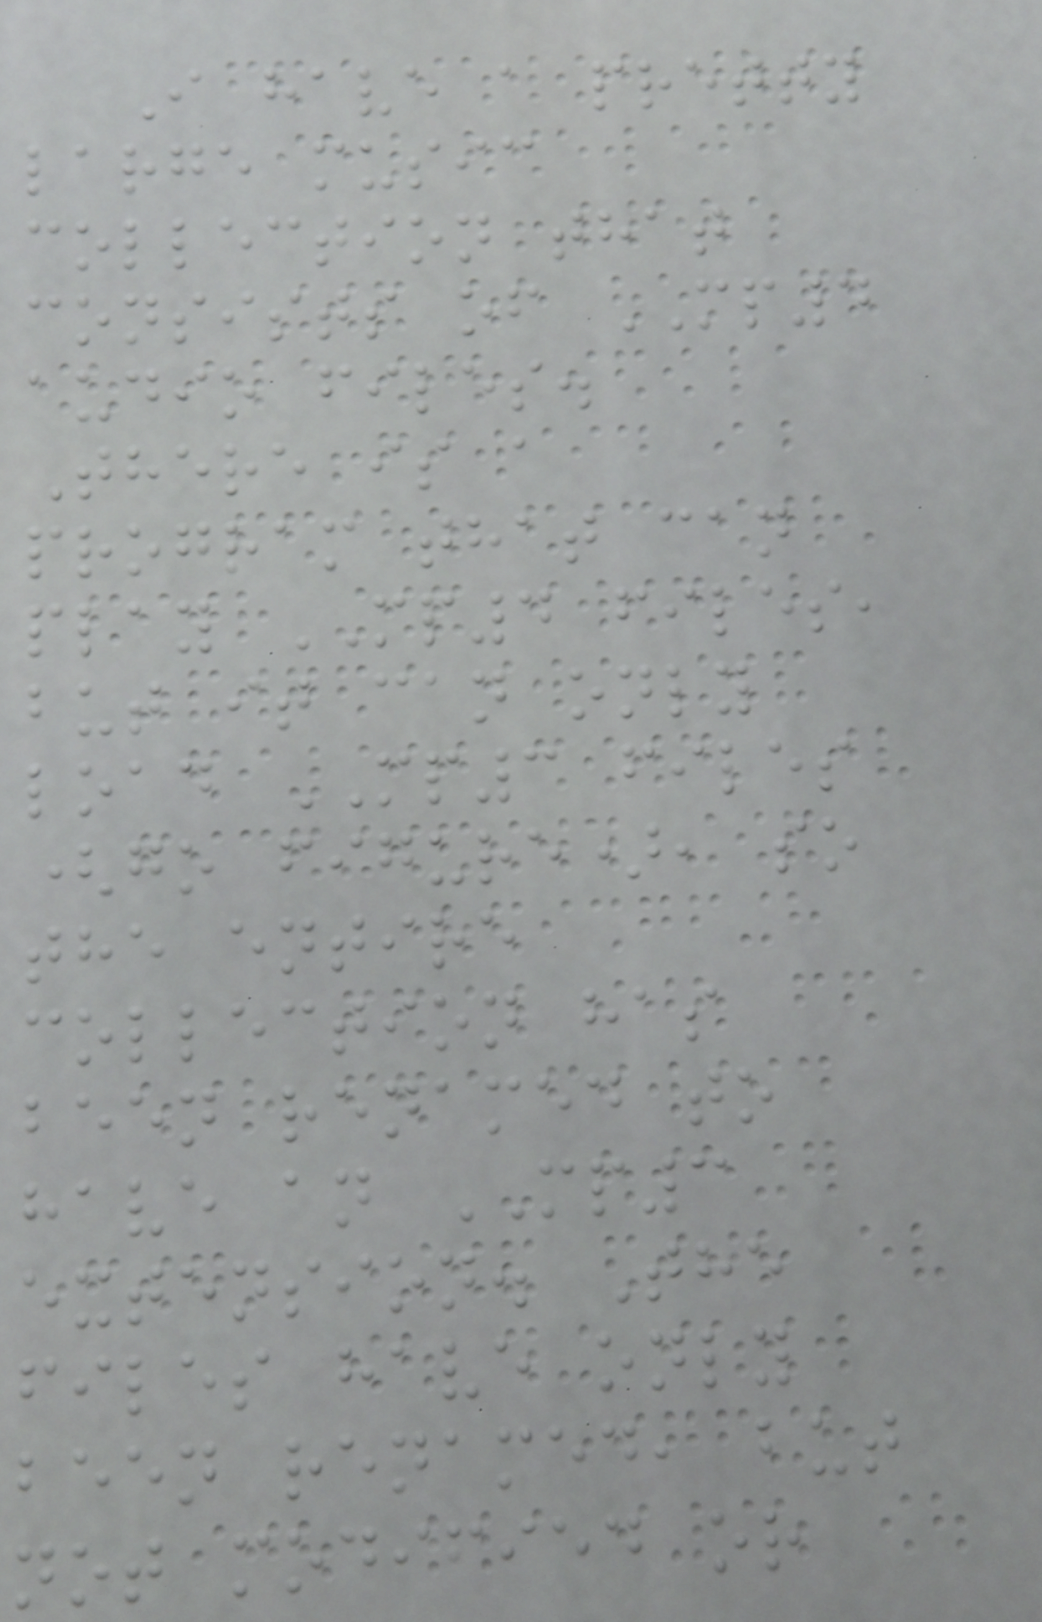I have a pretty
large music
collection that
consists of MP4
audio files.
There is a
program that can
play MP4 files,
but it can only
load MP3 files
(go figure), so
the entire
collection has
been renamed to
have an MP3
extension. The
files have only
been renamed, but
not modified or
